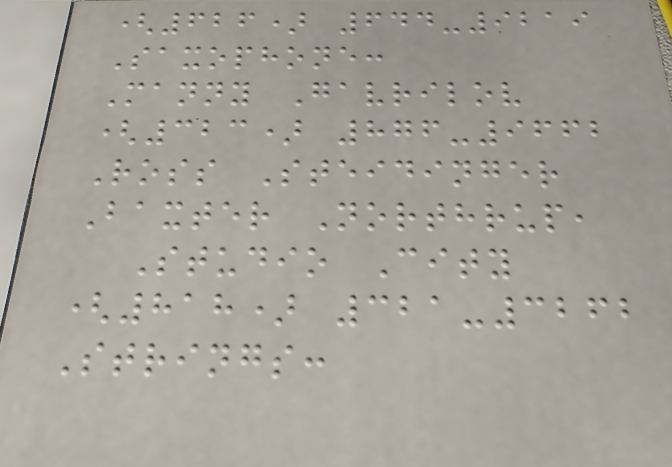(626) 644-9219
Saxophone:
Manny Gavrilov
(323) 876-9662
Ross Steidinger
Baxter Northrup,
Studio City
(818) 321-3262
Strings:
